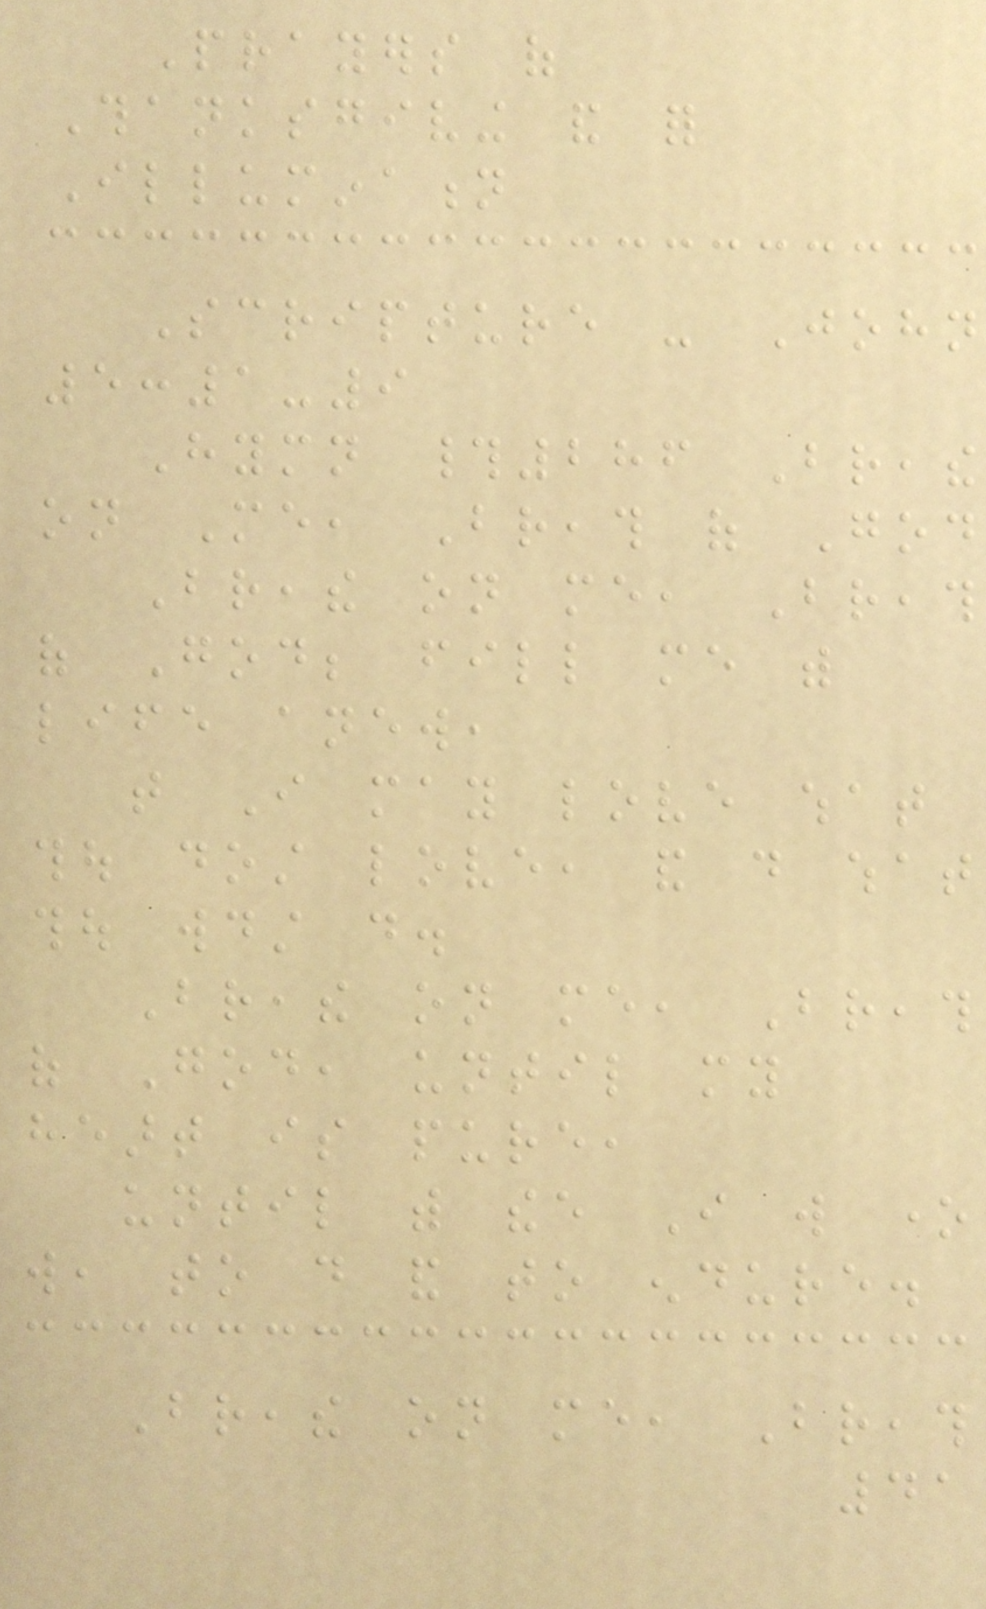Prayers of
Thanksgiving and for
Illumination
Scripture - John
5:1-9
Hymn #286 Breathe
on Me, Breath of God
Breathe on me, Breath
of God; fill me with
life anew,
that I may love what
thou dost love, and do what
thou wouldst do.
Breathe on me, Breath
of God, until my
heart is pure,
until with thee I will one
will, to do and to endure.
Breathe on me, Breath
41
